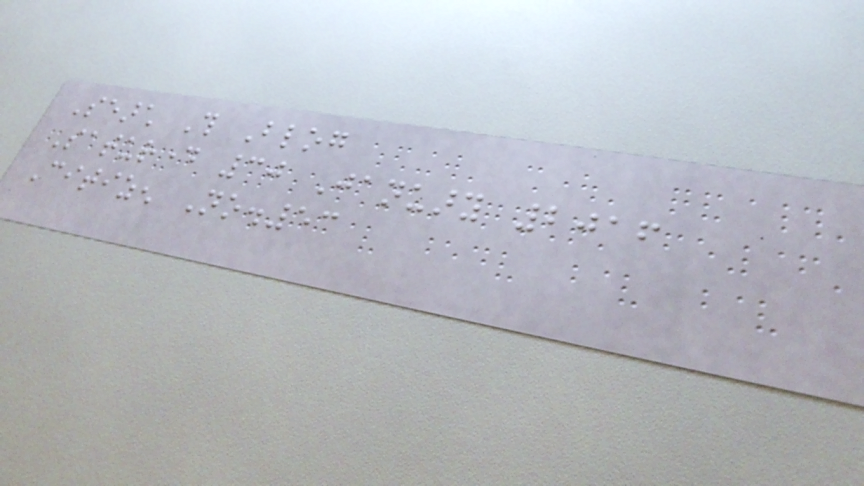Search This Blog
Saturday 30 January 2016
Citizen No.53
